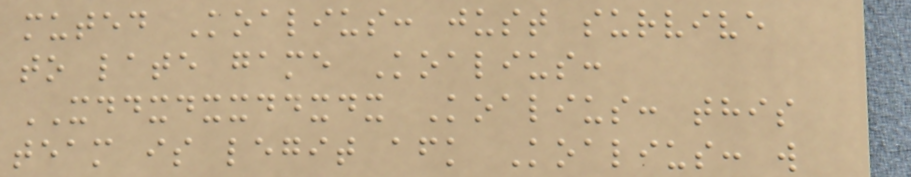muted Koalius: just survive
to late game Koalius:
XDDXDXXDDXDX Koalius: this
team is legit afk Koalius: w
